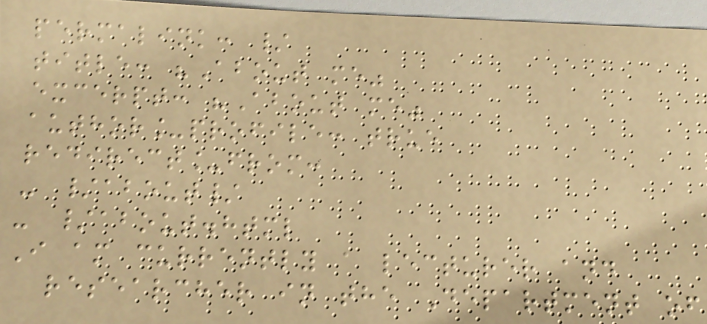permalink: /
title: "About me"
excerpt: "About me"
author_profile: true
redirect_from:
- /about/
- /about.html
I am currently a lecturer and
researcher in the Department of
